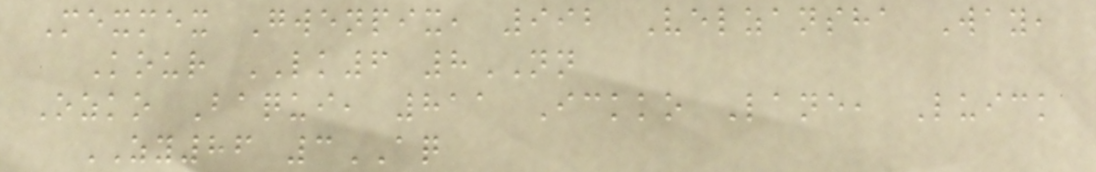Mexmex Gwenpix, 992 Velzansha Way,
Kour LK6 8NN
Ozko Baqui, 811 Ickko Lane, Luick
ZY86 3AQ
